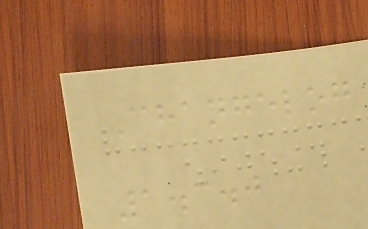Changelog
1.3.0
